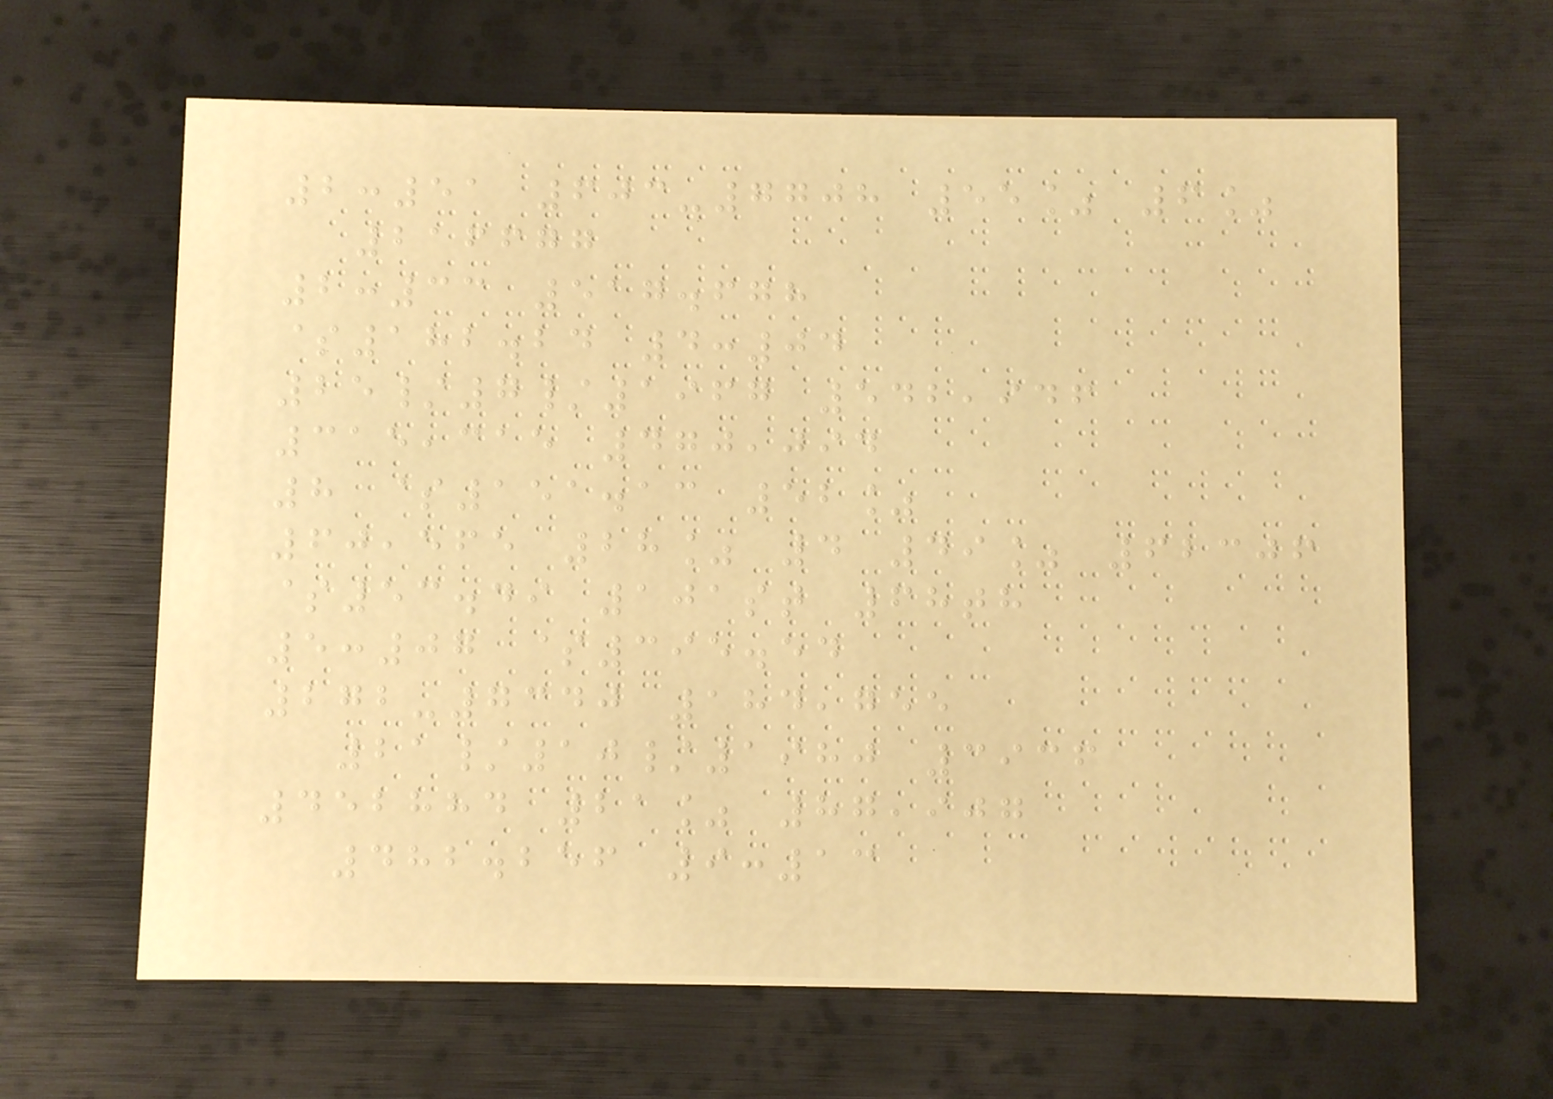2:51 603-7708 55% 6%
216677
2:33 517.678
$182.24 4:04
25/7/1967 542,946
315,315 470,094
8 $151.13 52%
60,565 28% 4 49% 62306
$53.49 101st 68th
5:07 $395.54
272-7340 184,755
21/10/1980 3936
452884 21% 87,907
482.256 9:13
